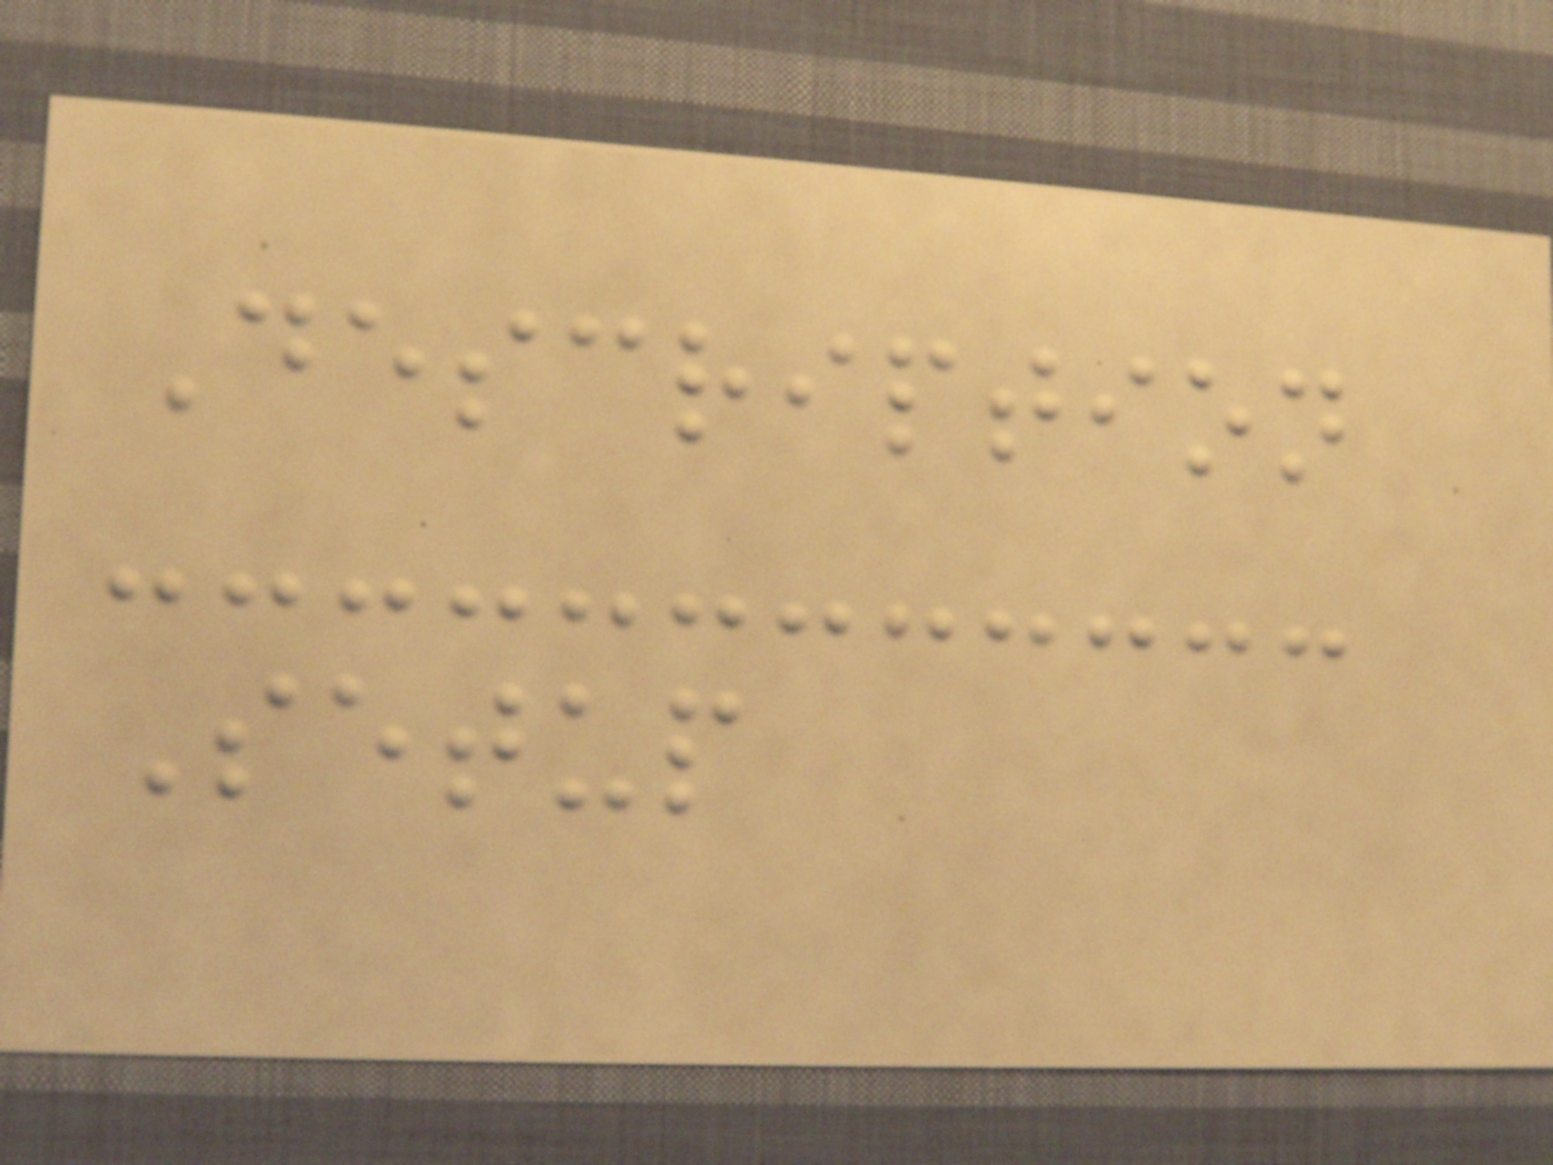Description
Setup
